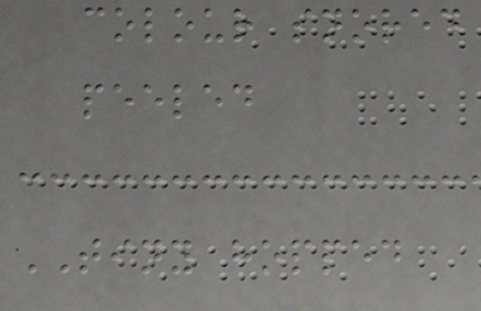colour snored
peeled
TINY hopped
